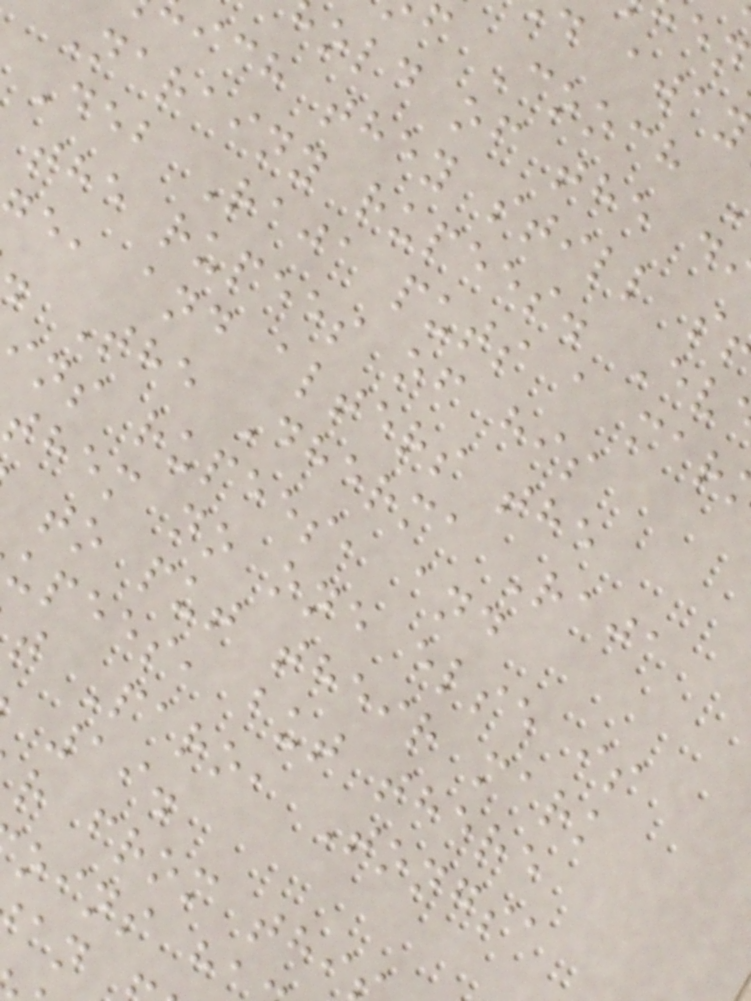f Cooch
old of the d
ich they still s
Narainy rupees. Ev
Deb Raja puts a mar
the rupees of his
e, and alters the
The Dherma Raja
ns rupees, and
them no one else is
to put their mark
upees, but there
t Paro, Tongsa
r from thi
